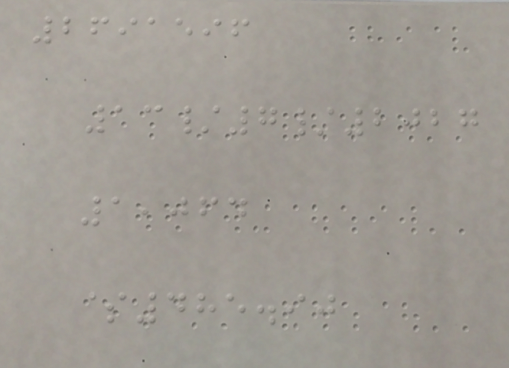2691596
13/7/2027
1,064
$485.90
